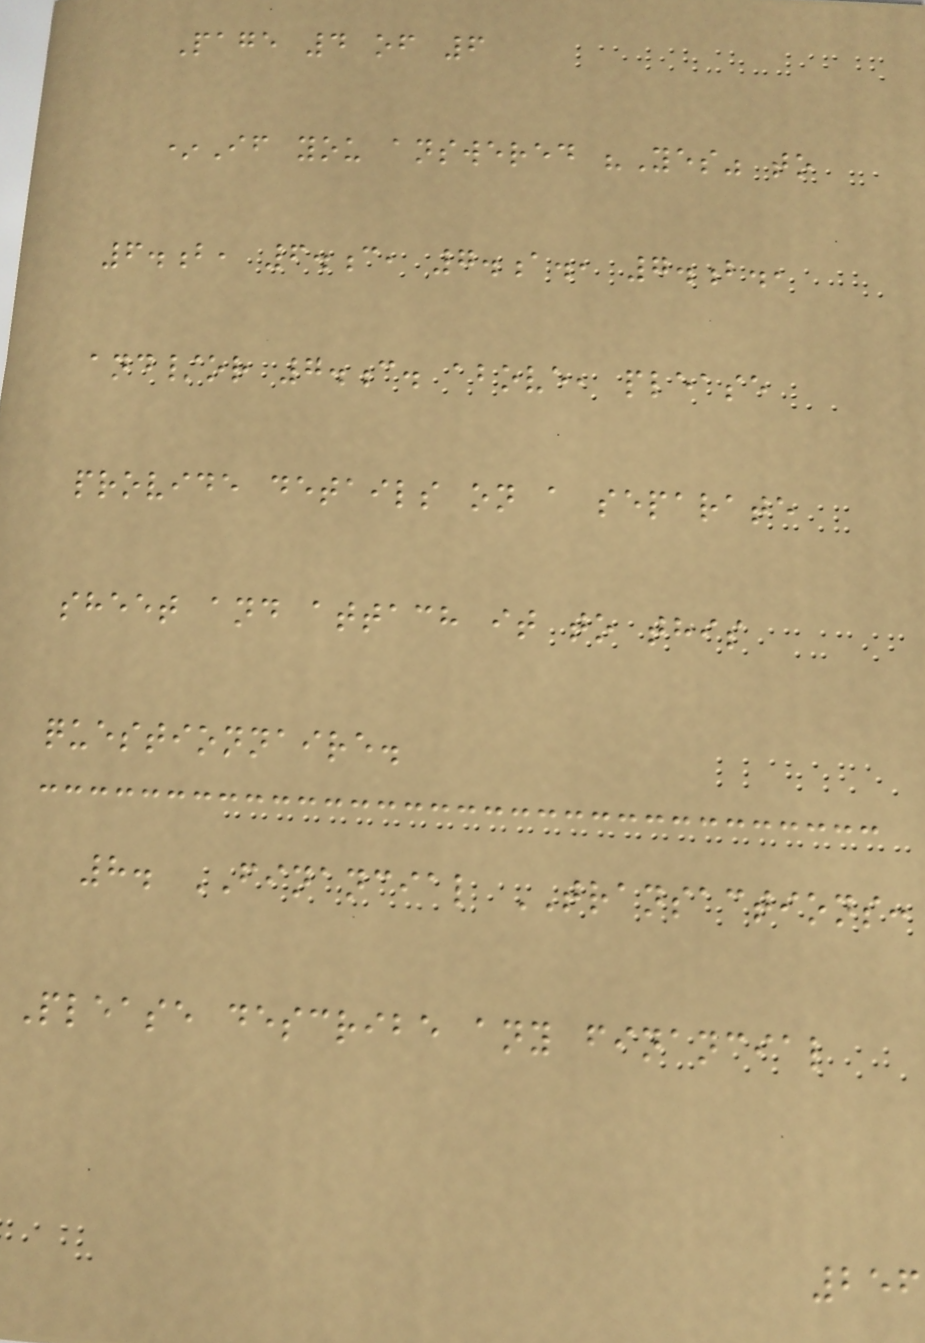Page 4 of 6
*If you answered "Yes" to
6.b, 6.c, 7.a., 7.b.,
and/or 7.c. above, please
provide details on a separate
sheet and attach it to this
questionnaire.
8. FINANCIAL TRANSACTIONS:
Please describe any financial
256
